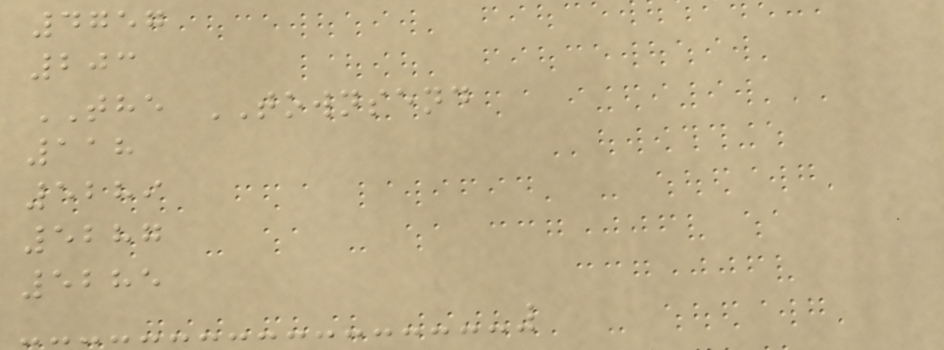4757
203
THE TOWNSEND
118
5289
5287
5285
